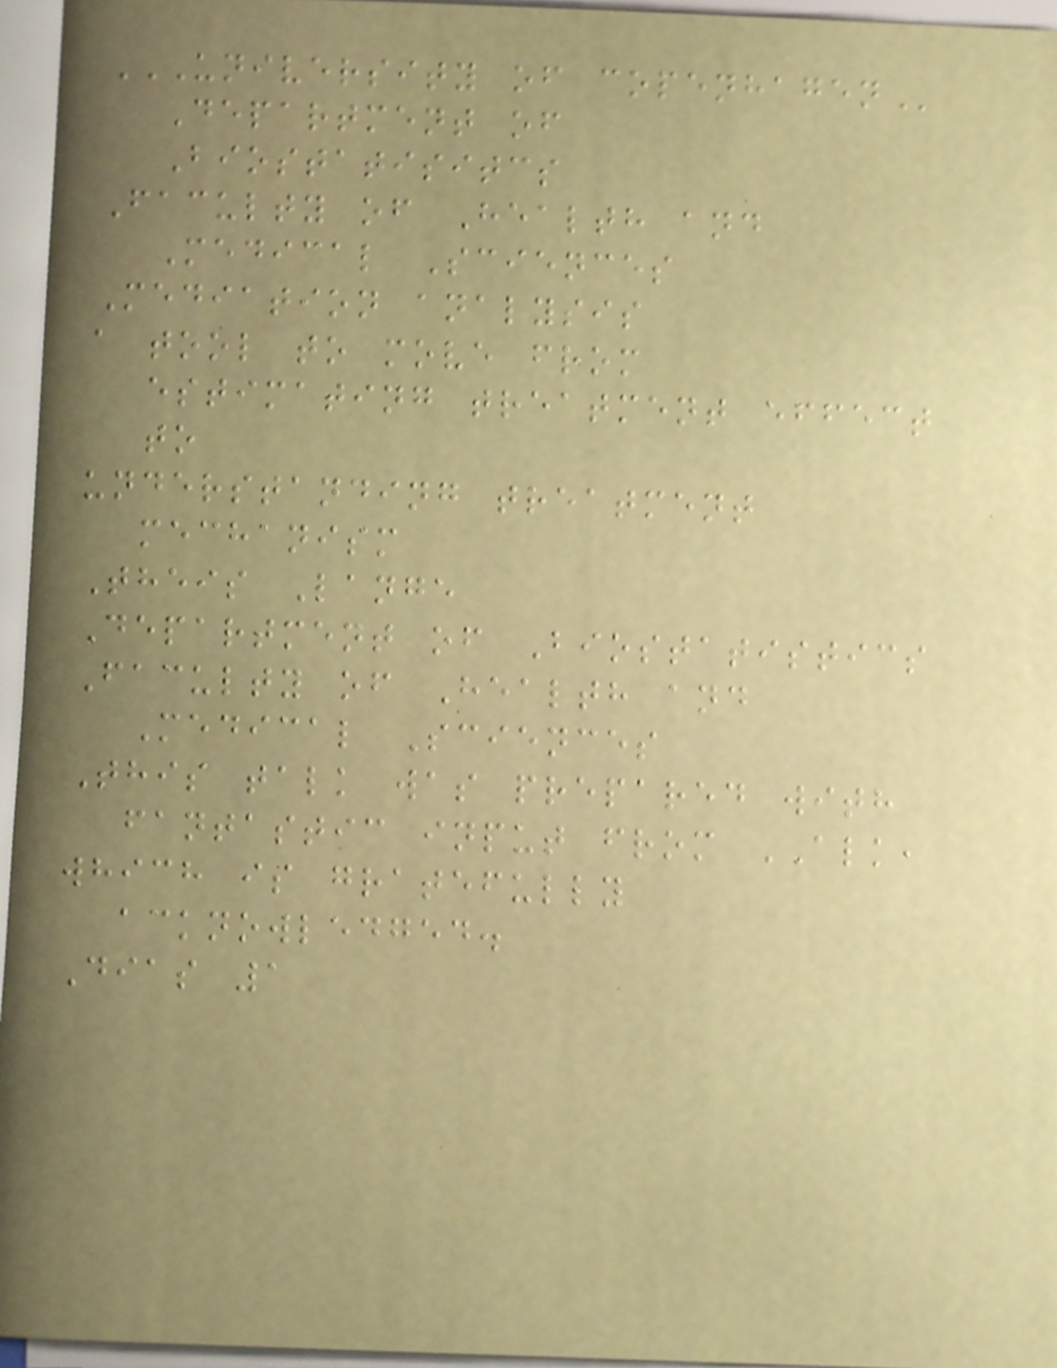UNIVERSITY OF COPENHAGEN
Department of
Biostatisitcs
Faculty of Health and
Medical Sciences
Mediation analysis
a tool to move from
estimating treatment effect
to
understanding treatment
mechanism
Theis Lange
Department of Biostatistics
Faculty of Health and
Medical Sciences
This talk was prepared with
fantastic input from ALK,
which is gratefully
acknowledged.
Dias 1
